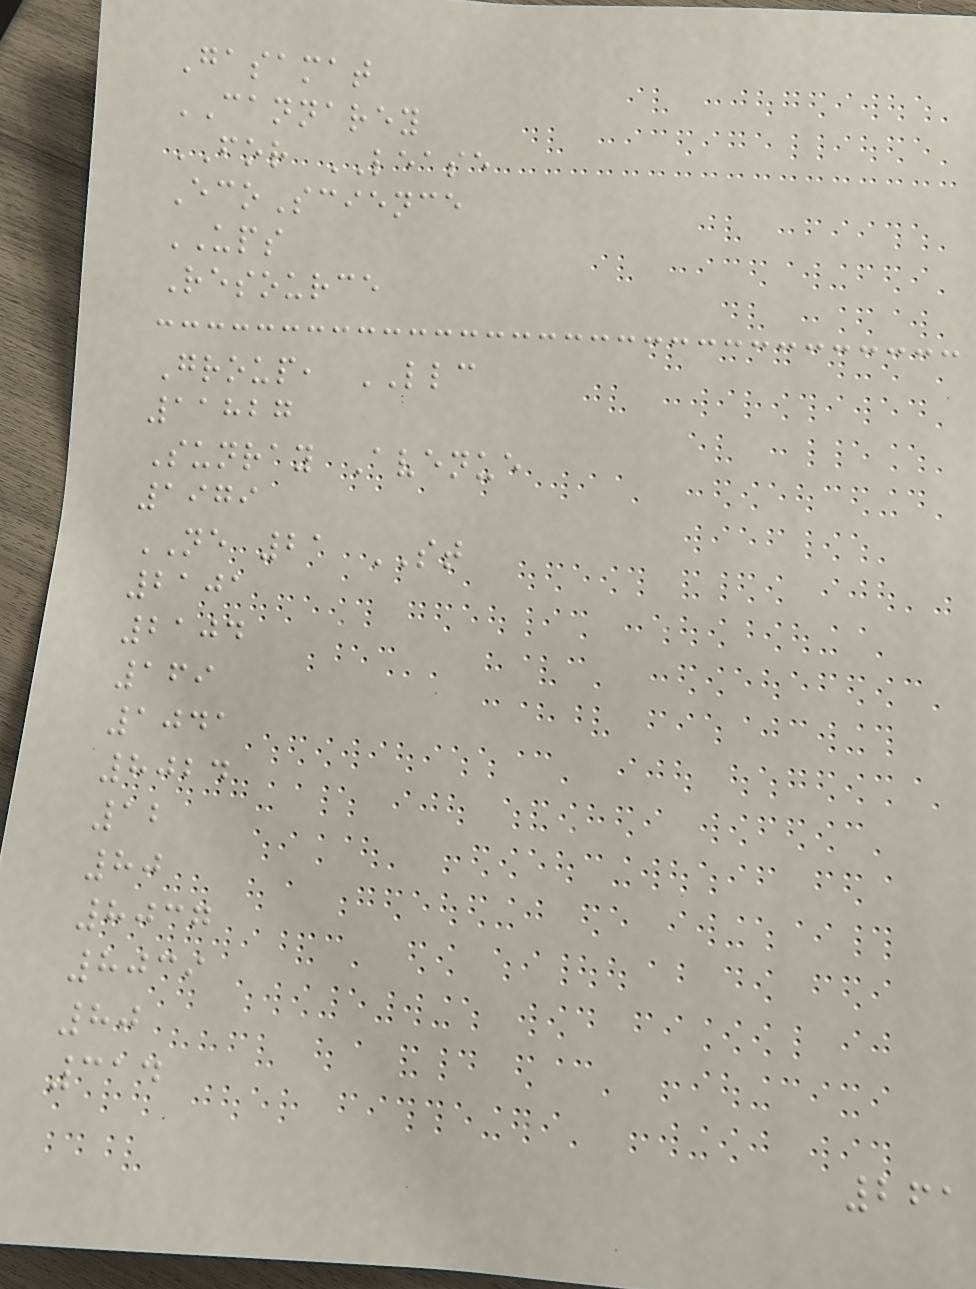Gasamat
CANNAREY
FOR LEASE
EcoScience
UPS
Resource
Group, LLC
11827
Sunray Avenue
1979
NE 21 ST
2101
2104
169
1041
8024
12
80
8037
8039
80
314
261
